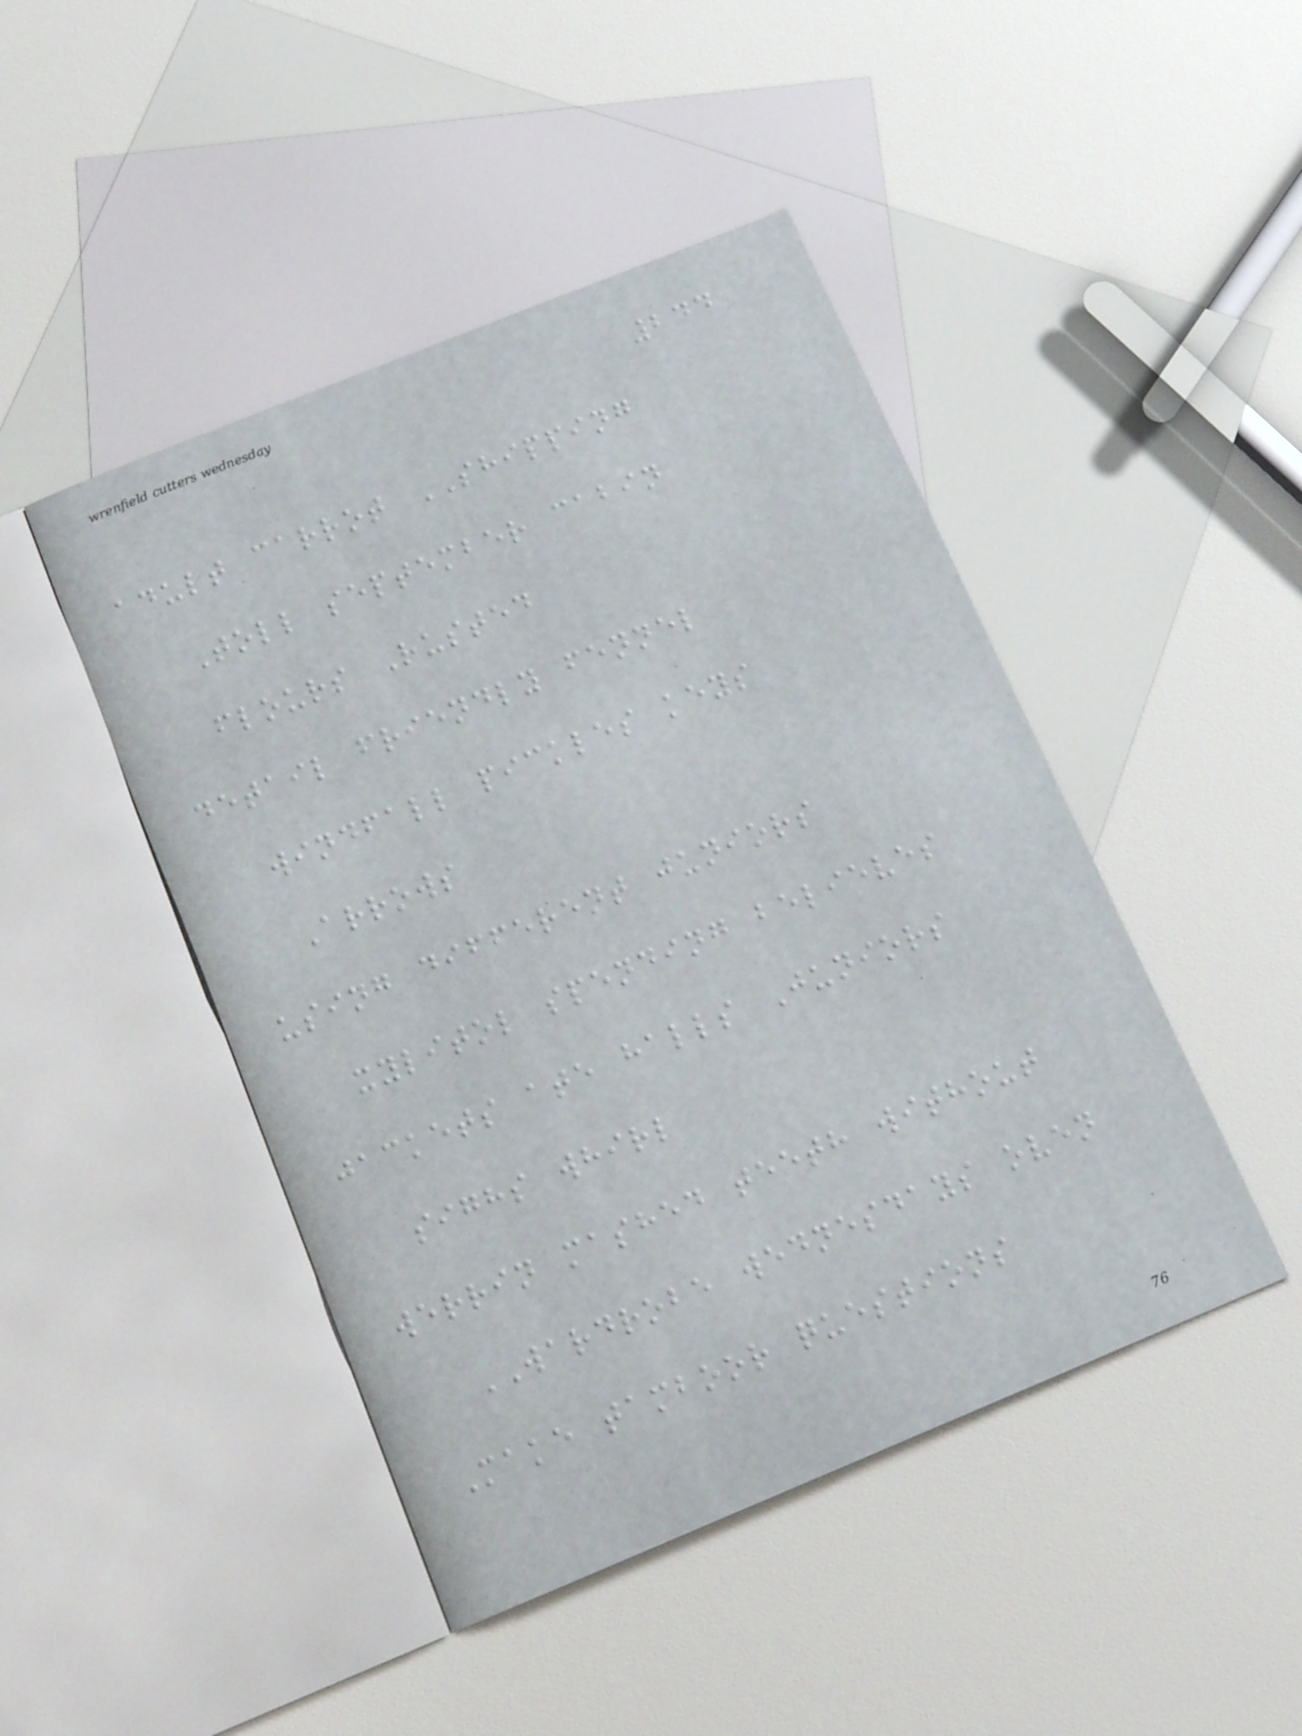244
adult carrot SHIPPING
Toll september cabin
flours Rusted
detail friendly fennel
windfall pickles keys
Arrows
using different juniors
xylitol spending believes
jackets ate halls Juniors
sighs whirl
werrin mashed teeth without
WARDROBE wednesdays oven
Make tamboor questions
